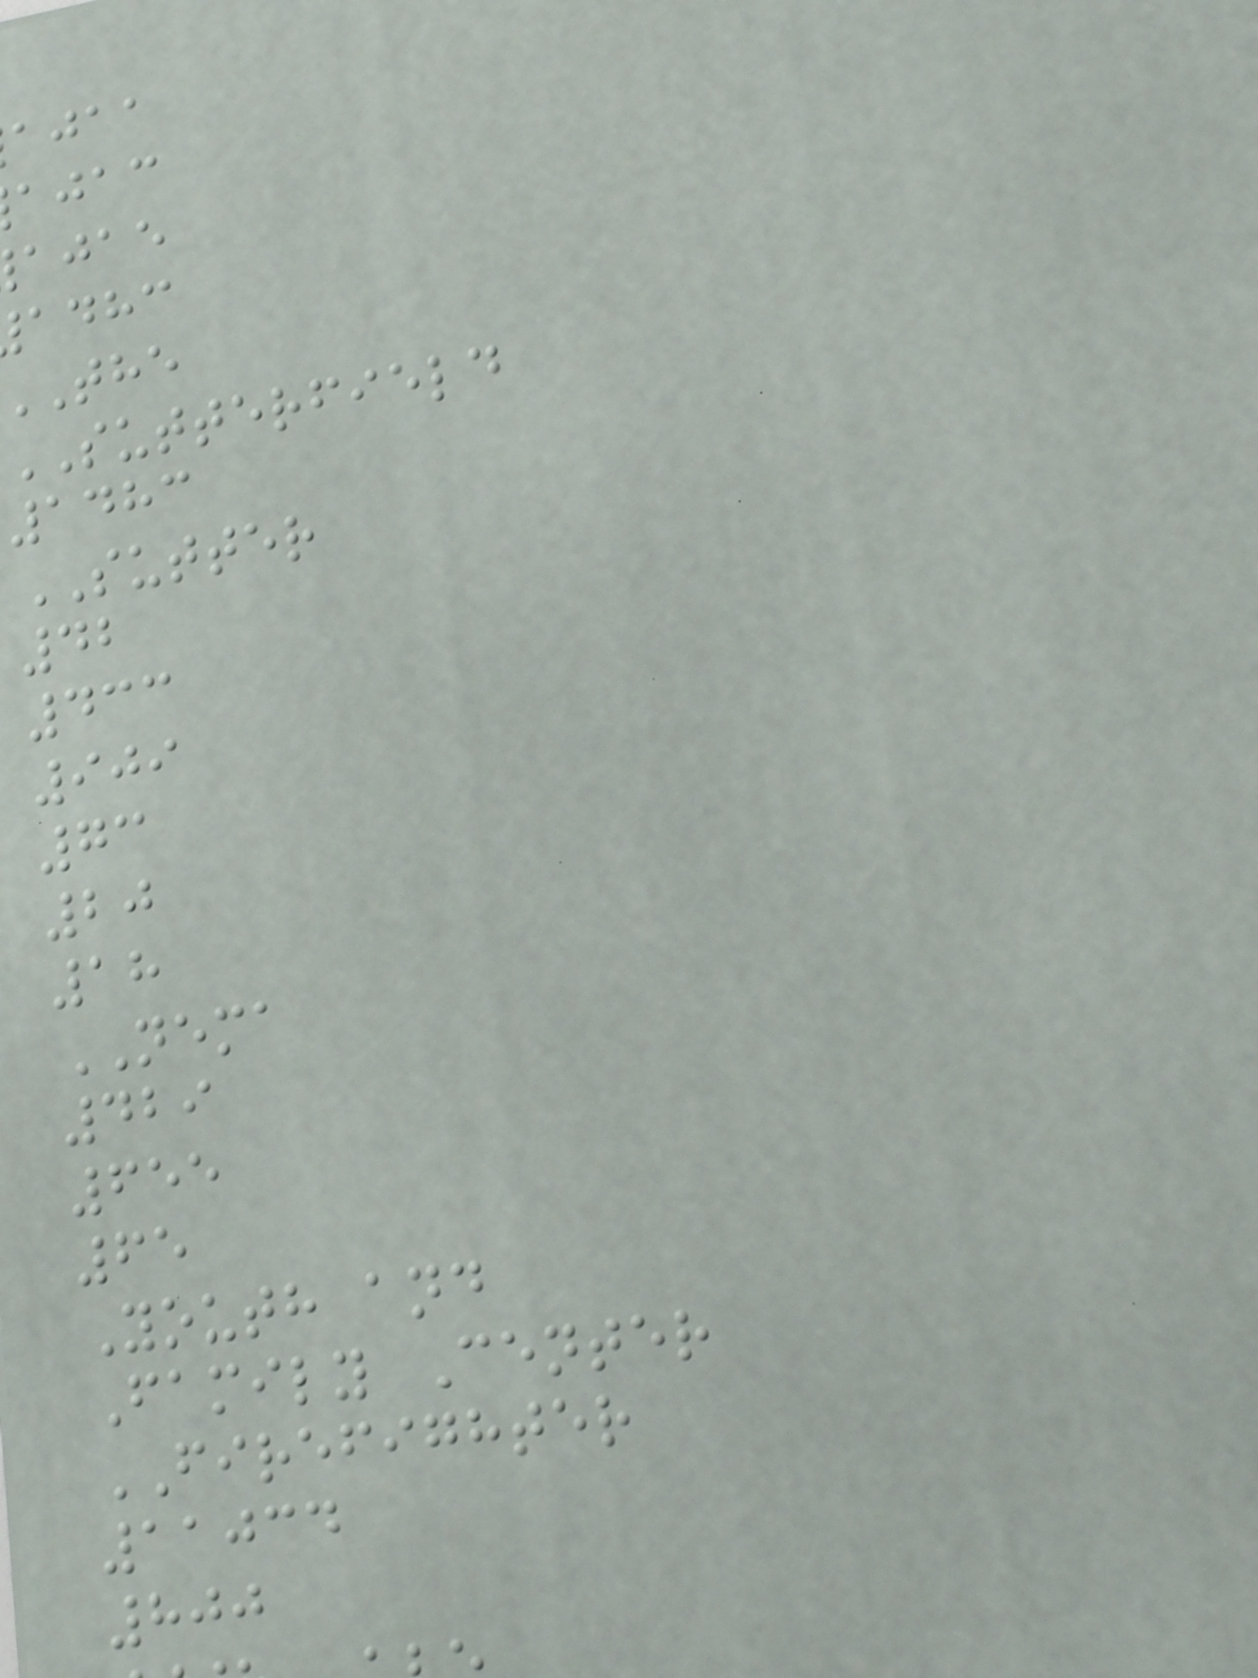ajaa
ajac
ajae
adhc
SUTTERFIELD
1483
SUTTER
42
433
909
73
20
18
NEMA
429
655
65
Youth and
Family Center
FIREFIGHTER
11034
800
